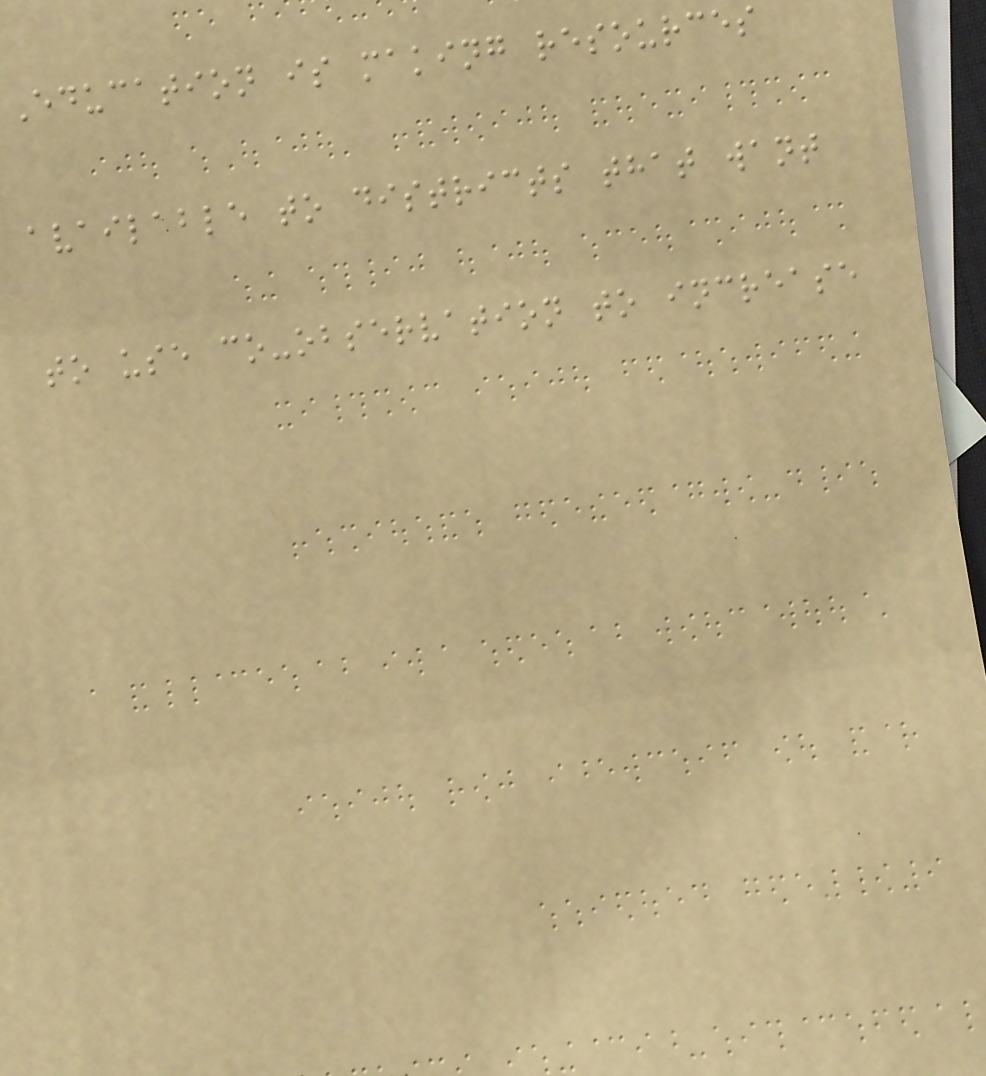Education is making resources
available to districts that want
to use co-observation to increase
